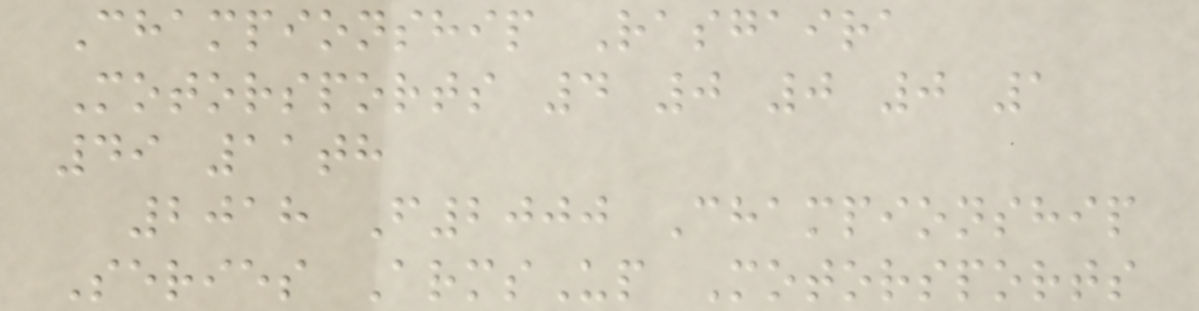Championship Rasgaira
Motorsports 4 0 0 0 1
49 11th
2018 F2000 Championship
Series ArmsUp Motorsports
